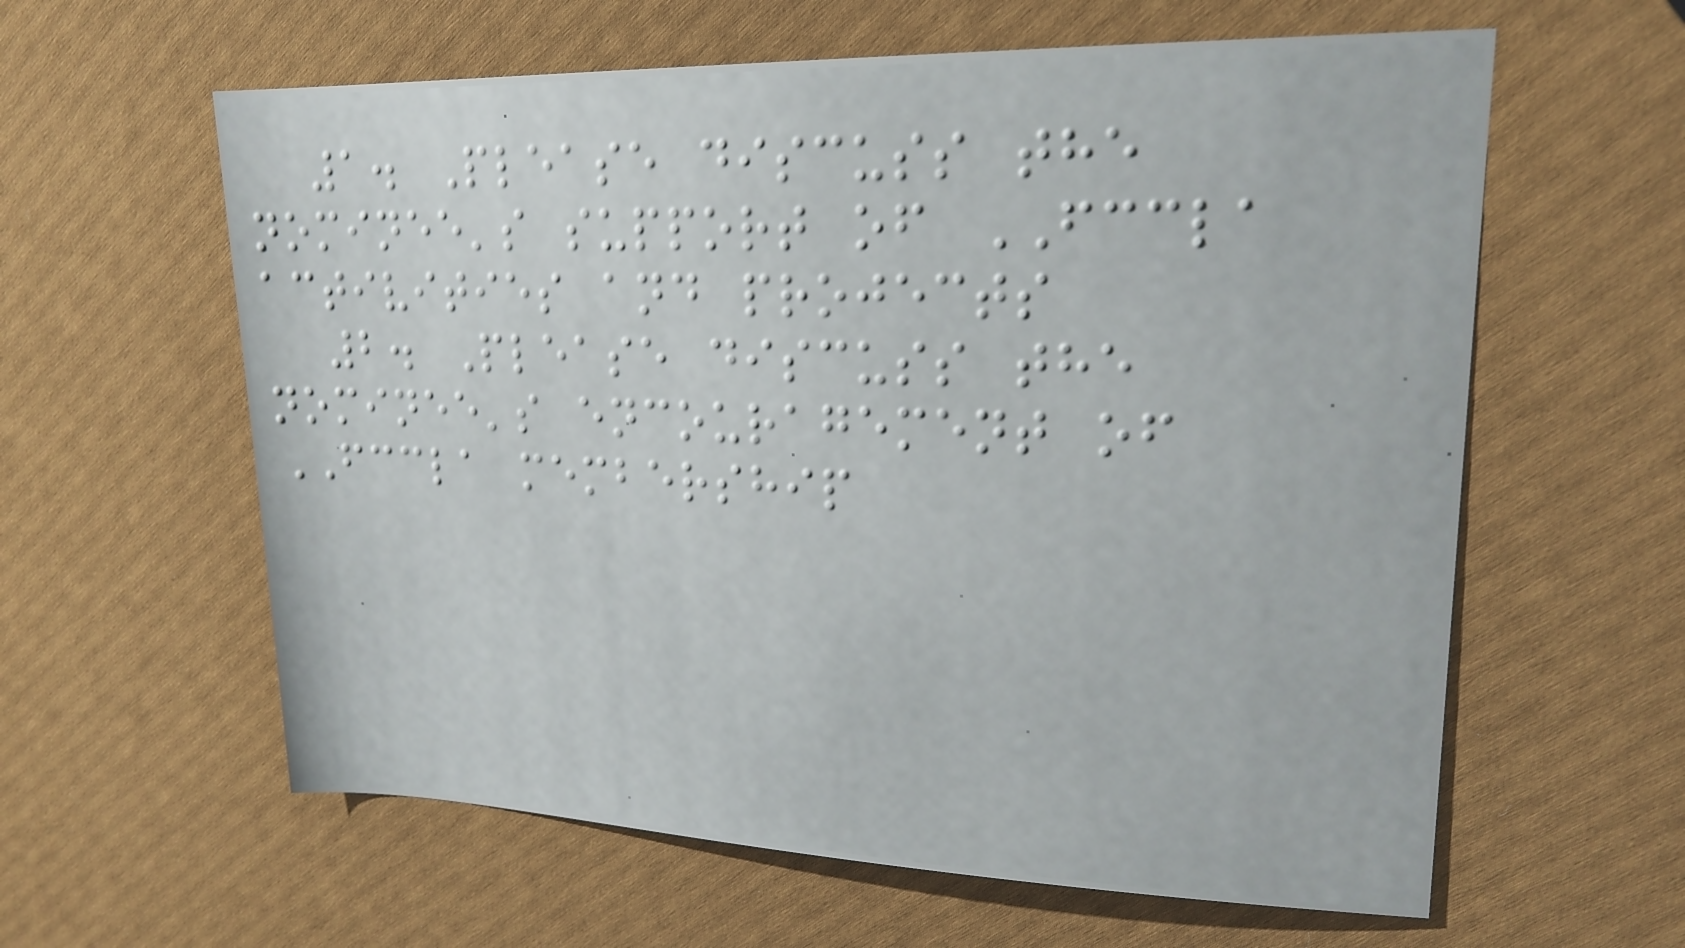1. Please discuss the
nominee's support of FCCLA
activities and projects
2. Please discuss the
nominee's encouragement of
FCCLA membership
